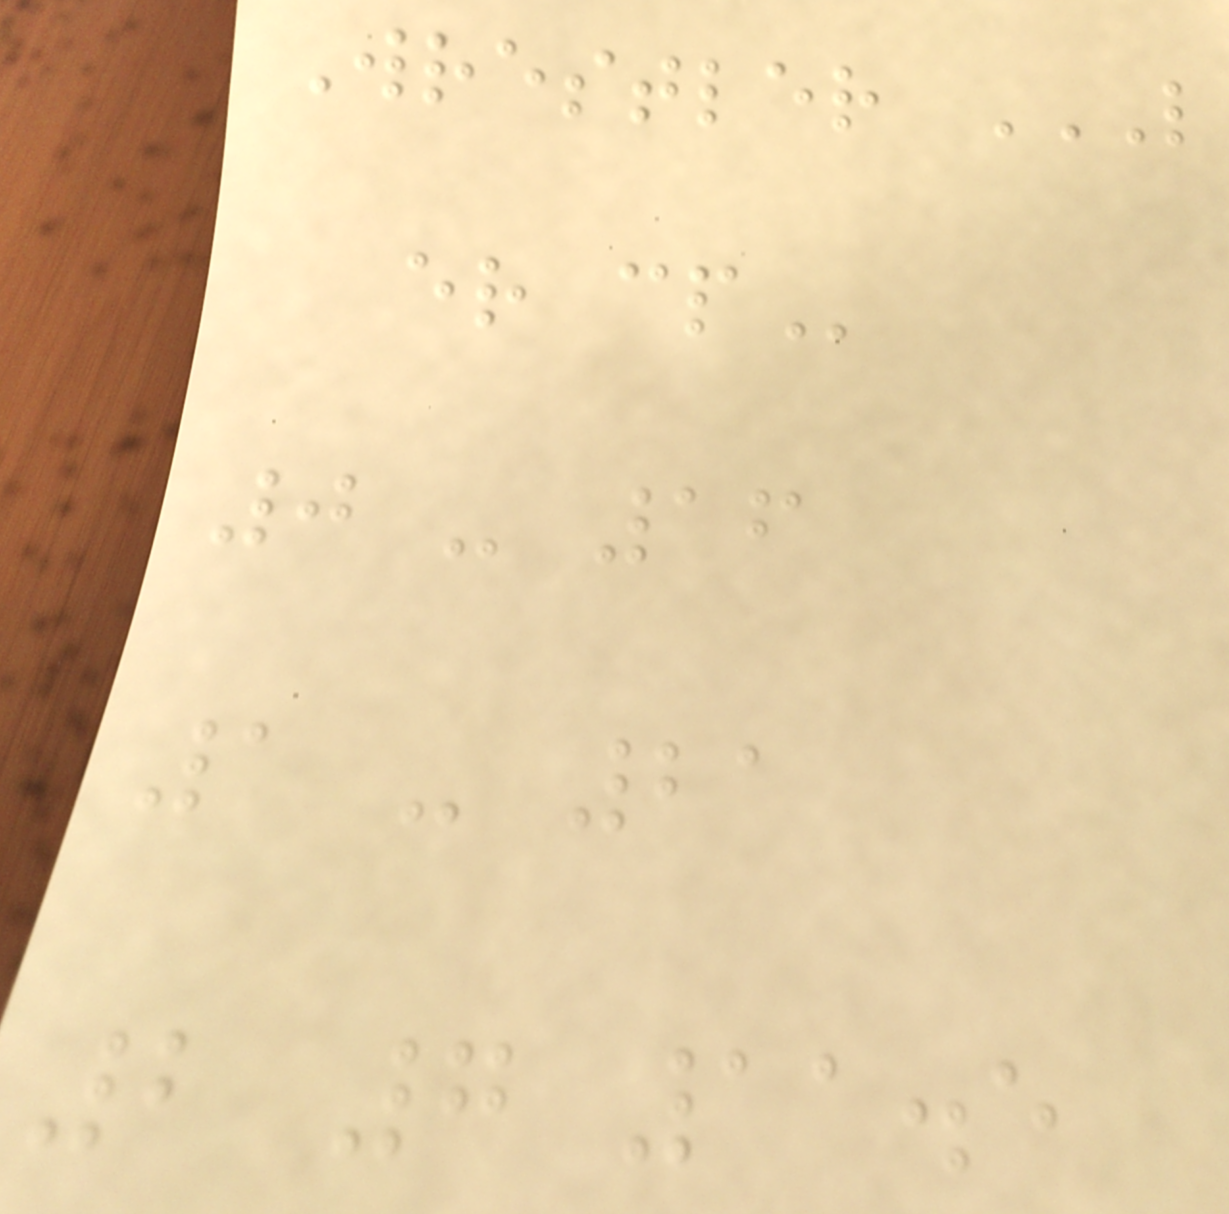Wrestler L
ER CP
0 - 16
1 - 21
2 7 11.5
